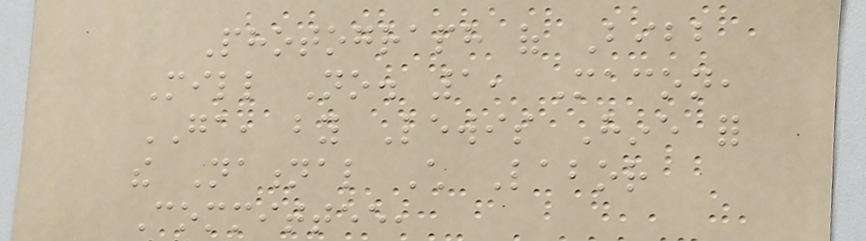Photograph of Bibb
Mill No. 1, Macon,
GA, by Lewis Hine for
the National Child Labor
Committee,
